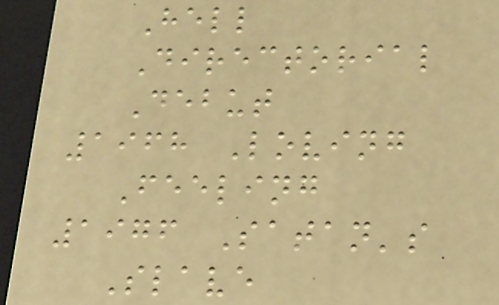Hell
Directorial
Debut
1968 Loving
Feeling
1976 Satan's
Slave
